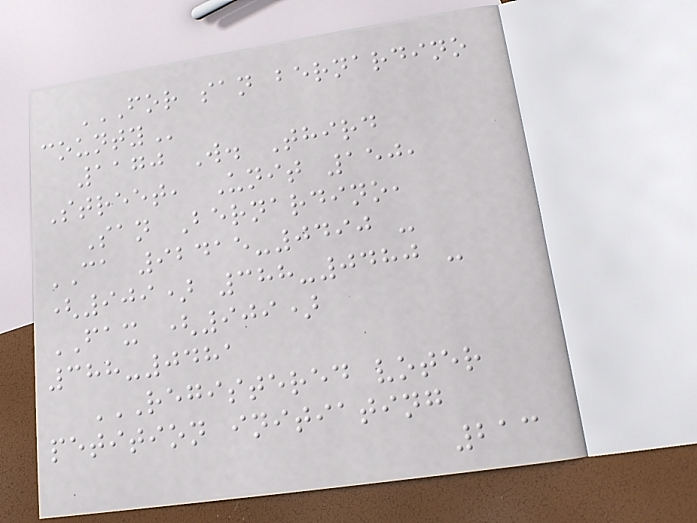FOR SAN BERNARDINO
COUNTY
1170 W. Third
Street, Unit 150,
San Bernardino,
CA 92415-0490 -
(909) 388-0480 -
FAX (909)
388-0481
REGISTERED VOTER
PETITION INITIATING
213
